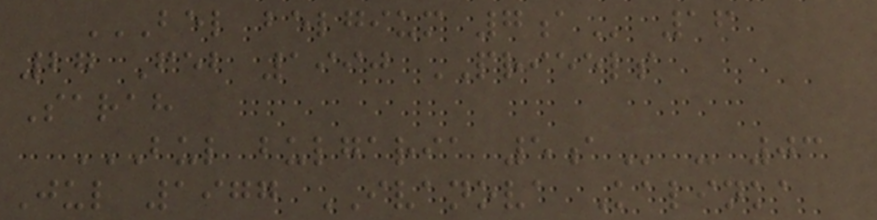BEL BELGIUM 7A 16
27 Feb 1990 PRIEELS
Sarah
BUL BULGARIA 5A - 03
Jul 1977 IVANOVA Kalinka
